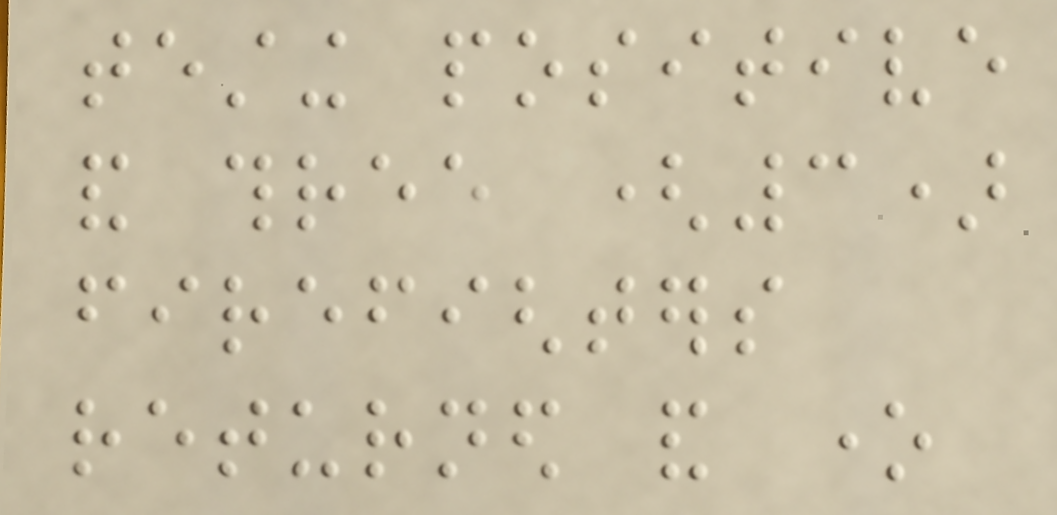testing positive
and three (3)
firefighters
returned and one
